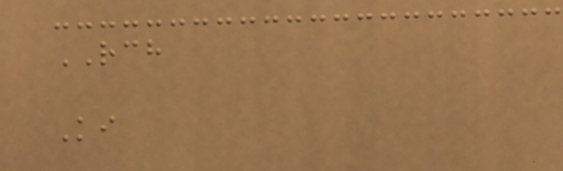RCH
Ki
